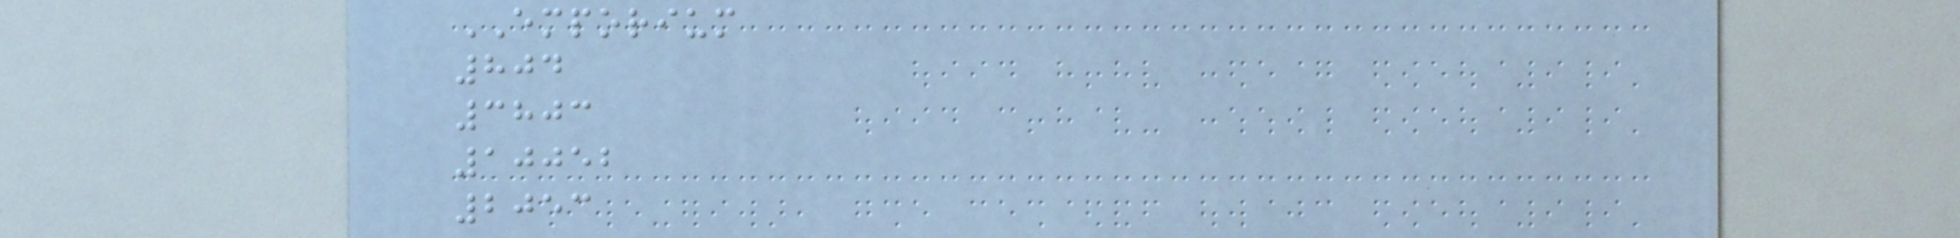EMPORIUM
804
3803
10052
2053
